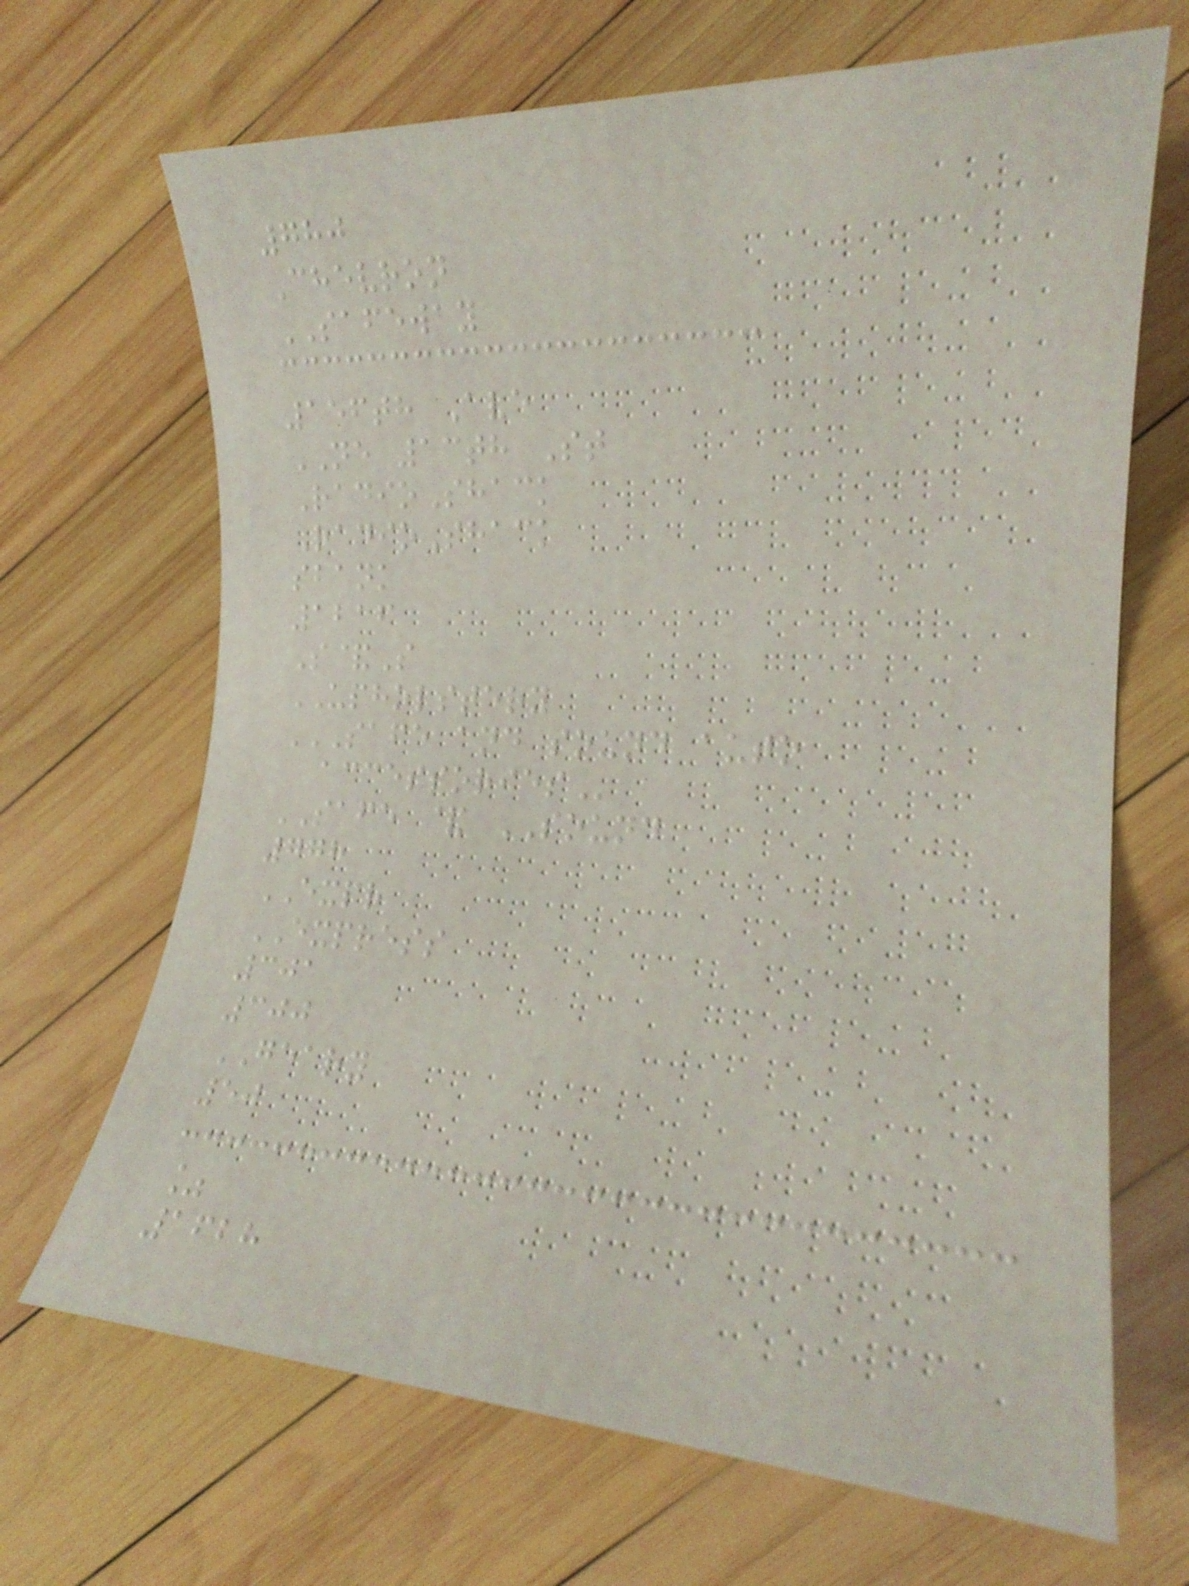780
Chevron
SAFEWAY
156th Ave
NE 13th St
RadioShack
RadioShack
sbank
1216
S&S
UPHOLSTERY
SAFE AND SOUND AUTO
ACCESSORIES
SAFE & SOUND
778
EXPR
EXPRESS
301
300
GEARY
50
%
1628
